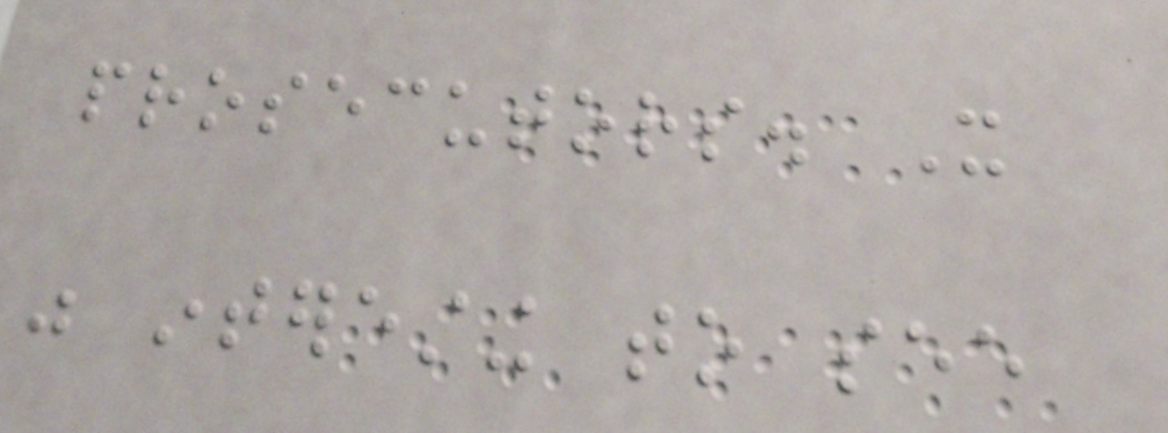prosecutors. It
was interesting to see
